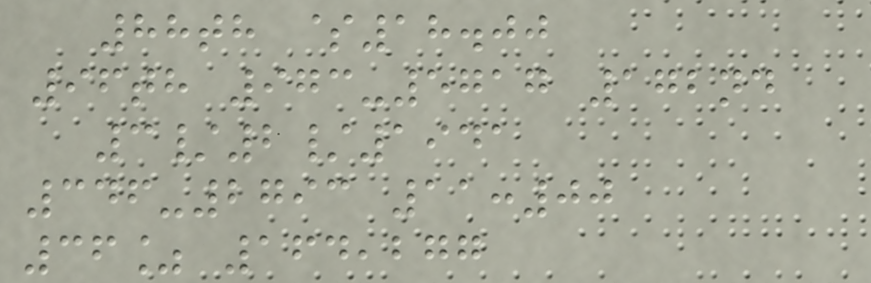88th $18.00
96th 973-5717 172nd
3/2/1941
346-2793 11:00
36% 164,277
